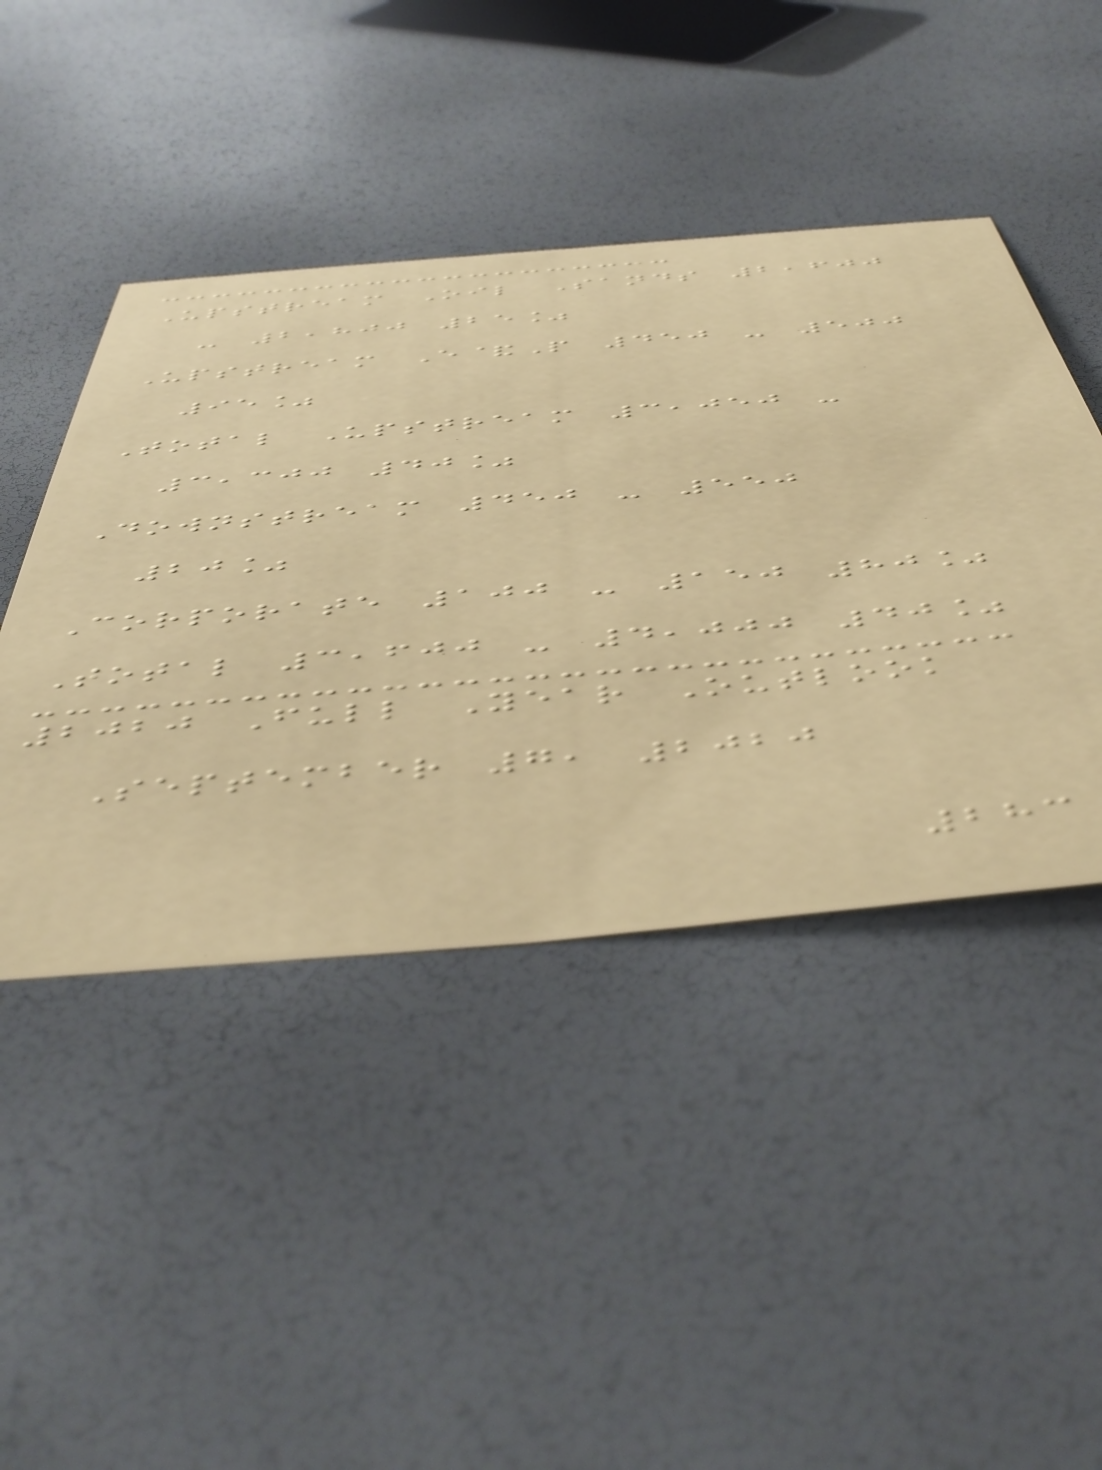Upstream Oil Sands 2,600
- 2,800 25%
Upstream E&P 450 - 500
95%
Total Upstream 3,050 -
3,300 40%
Downstream 450 - 550
20%
Corporate 100 - 150 80%
Total 3,600 - 4,000 40%
2020 Full Year Outlook
September 7, 2020
283
